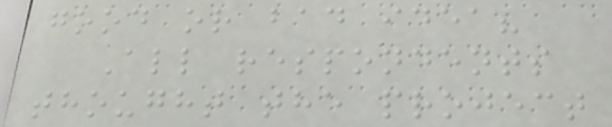good or bad idea?
All respondents
thought the project
